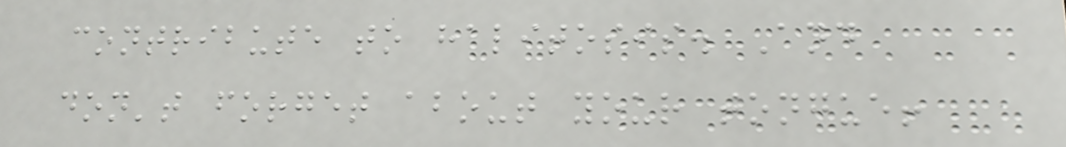contribute to halitosis. And
don't forget about your tongue!
